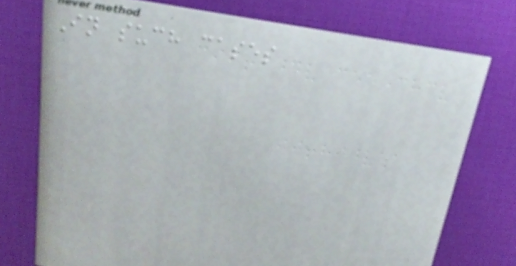In such cases
